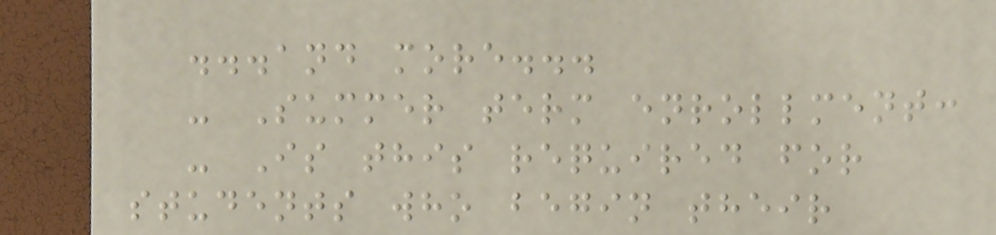...and more...
- Summer term enrollment:
- Is this required for
students who begin their
